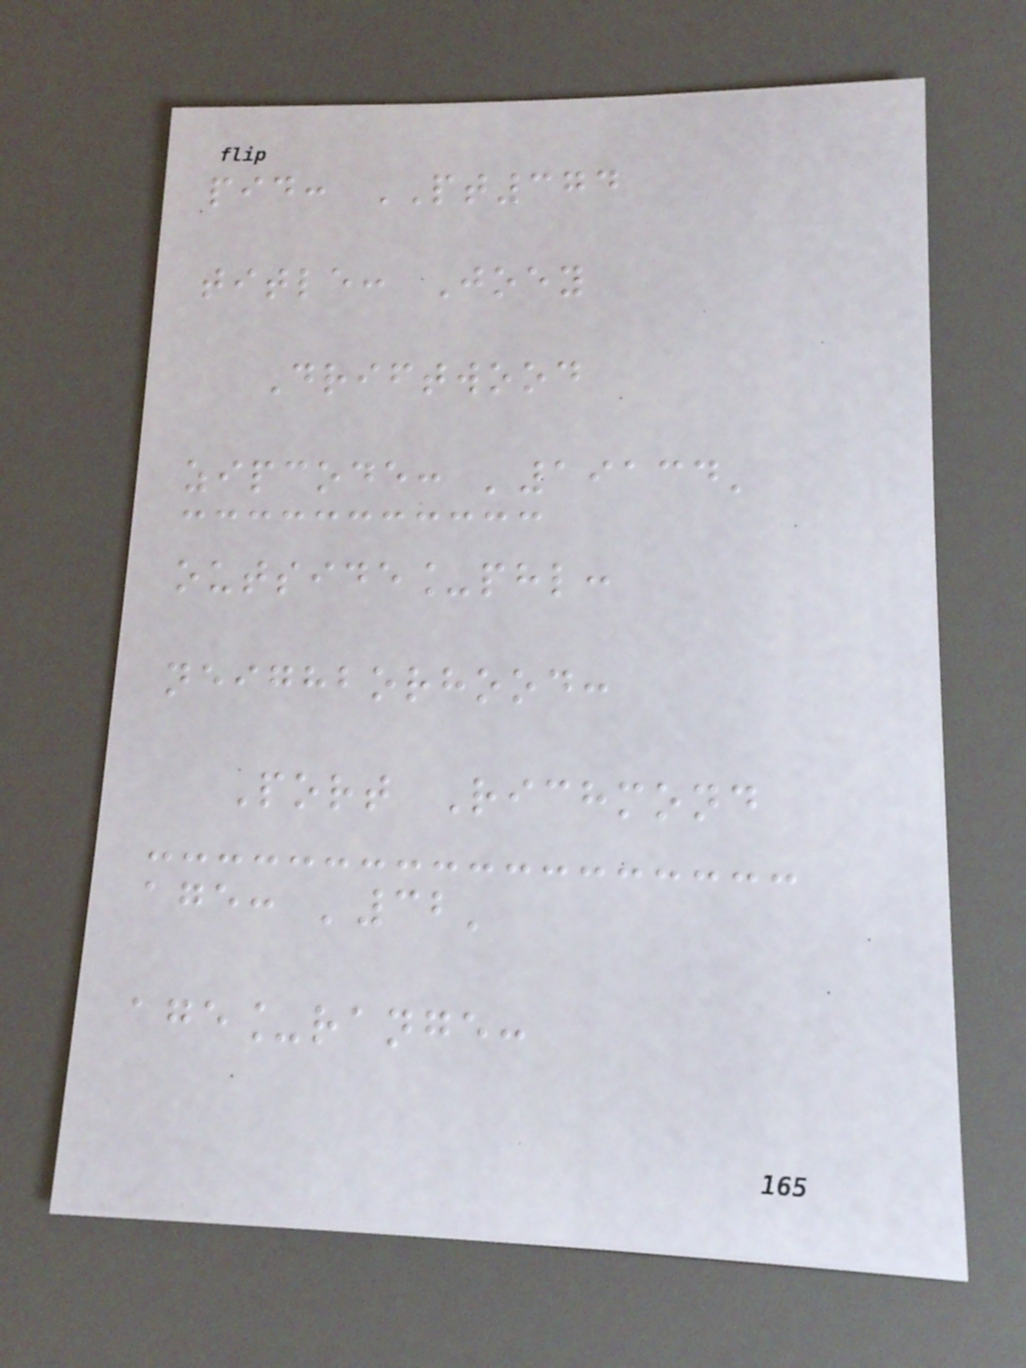pid: PT374
title: Joey
Driftwood
zipcode: '19134'
outside_phl:
neighborhood:
Port Richmond
age: '32'
age_range:
